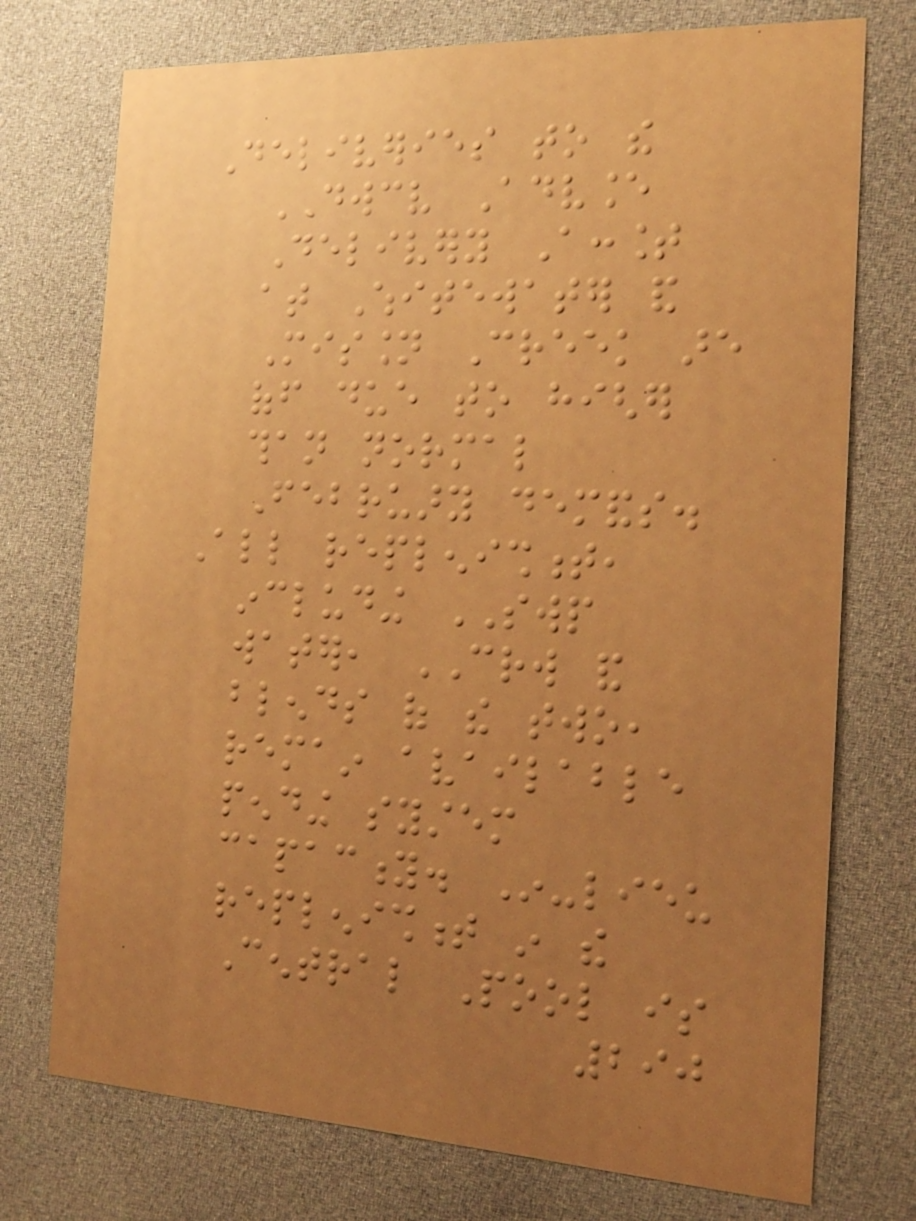Deliveries to the
DWCV Advance
Delivery Account
at Whitewater and
Mission Creek are
off due to higher
than normal
February demands.
All replenishment,
including SWP
water, CRW and
blends of the two,
remain available
pending system
capacity. In-lieu
replenishment in the
Central Pool is
290
